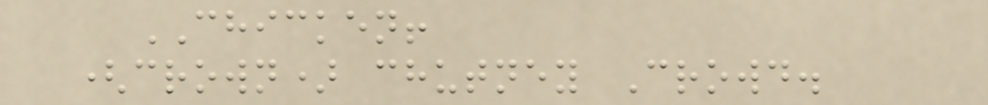CHICKEN!
(crown) chutney Crowd.
